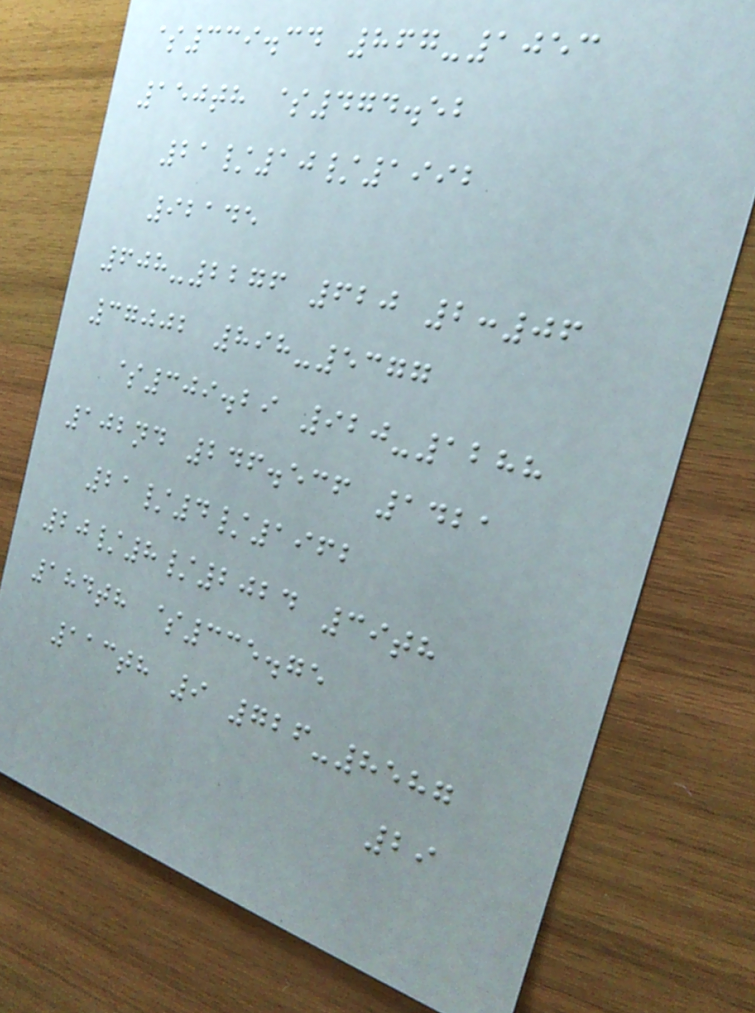$339.34 867-1053
150th $474.52
21/10/1992
92145
608-2276 620 2:06
37002 898-5377
$309.29 920-1288
102nd 246.536 1421
21/4/1962
20/8/2024 39th
184th $335.75
113th 9 726-8587
29
